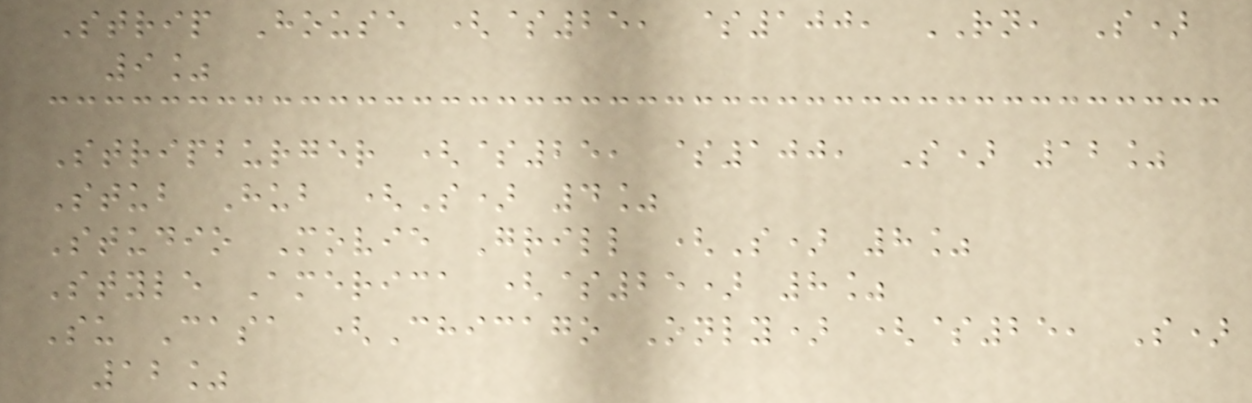Strip House ($25, $100, RN, S)
9%
Stripburger ($25, $100, S) 12%
Stub Hub (S) 4%
Studio Movie Grill (S) 8%
Style America ($25) 8%
Su Casa (Chicago Only) ($25, S)
12%
